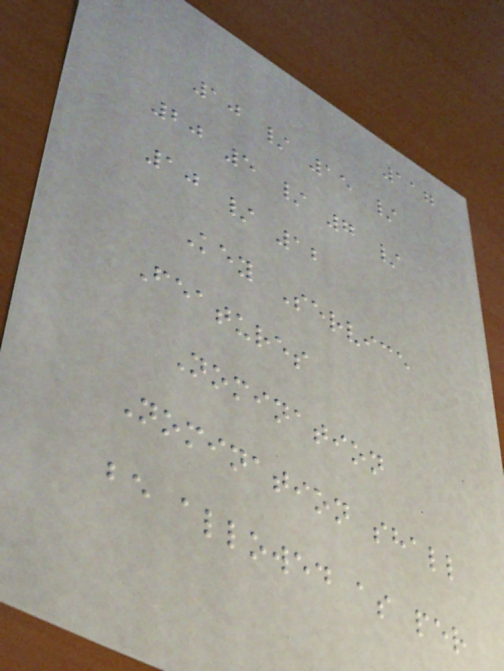117
10 / 15 /
20 5 / 7 /
10 / 12
Key Service
Features
Nomination
Nomination shall
be allowed as per
